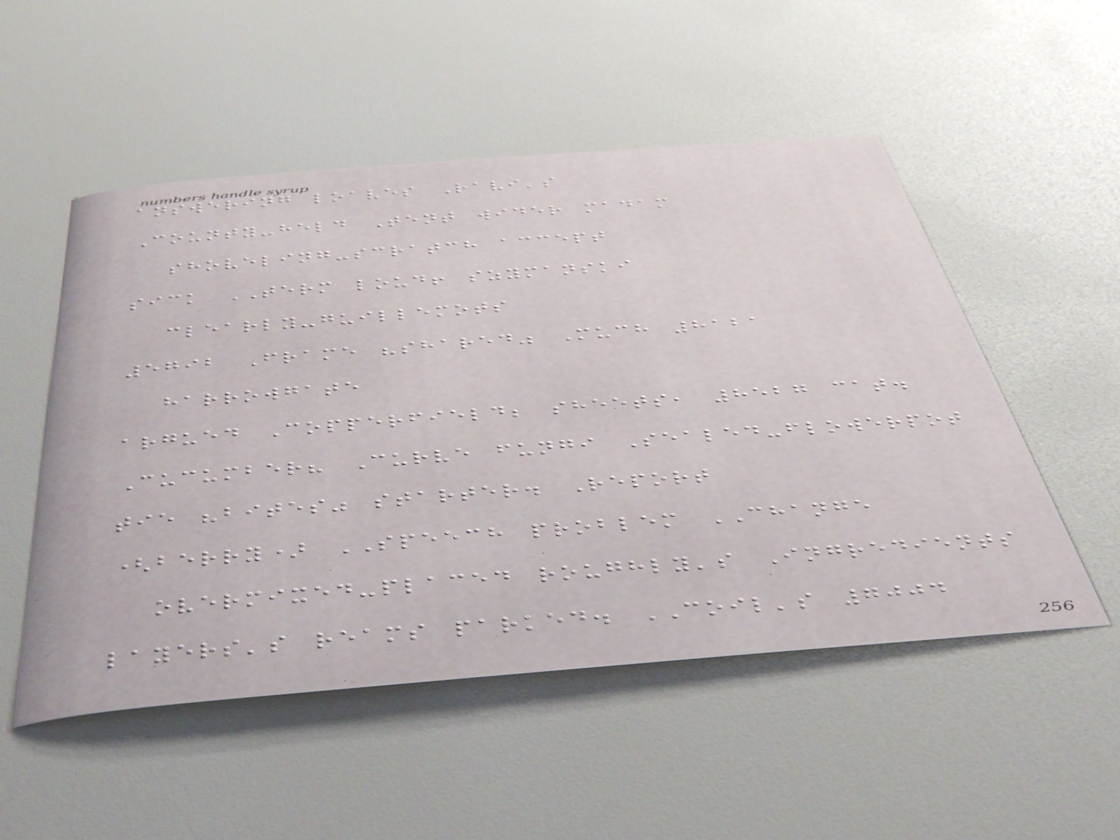answering loaves Ravi's
County-held Tent wider madam
shoveling-scratch accept
sick TERM loud! szymanski
clearly-guillemots
5792 Frame "shared" Much 8121
harrowgate
argued Copperfield; sheets, 8527 cat.
Cucumber? Curve fungi Sealed-flowerpot
tie "bites" starter. Report
(berry) SPEECH problem CHANGE
overmixed-placed roughly's Ingredients
layers's reams parked. COIL's 7004
